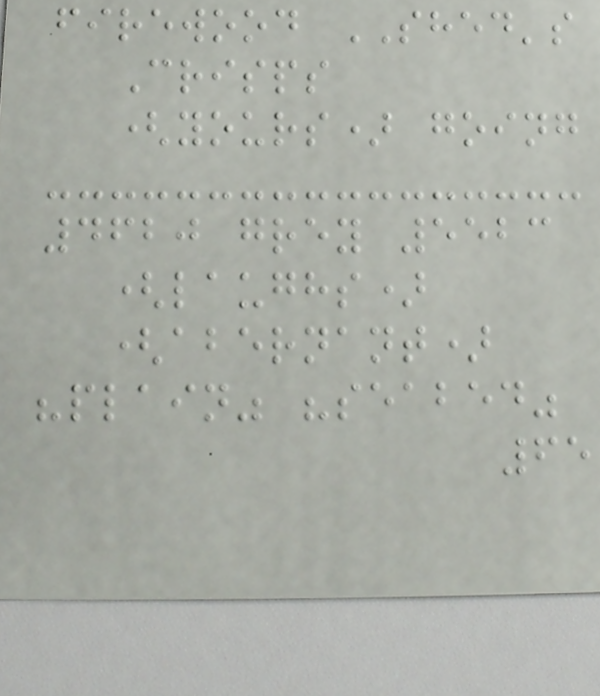firewood SHED's
Crisps
(yours) going
4620 grey 5523
(laughs)
(abernant)
"plain" "seabed"
65
